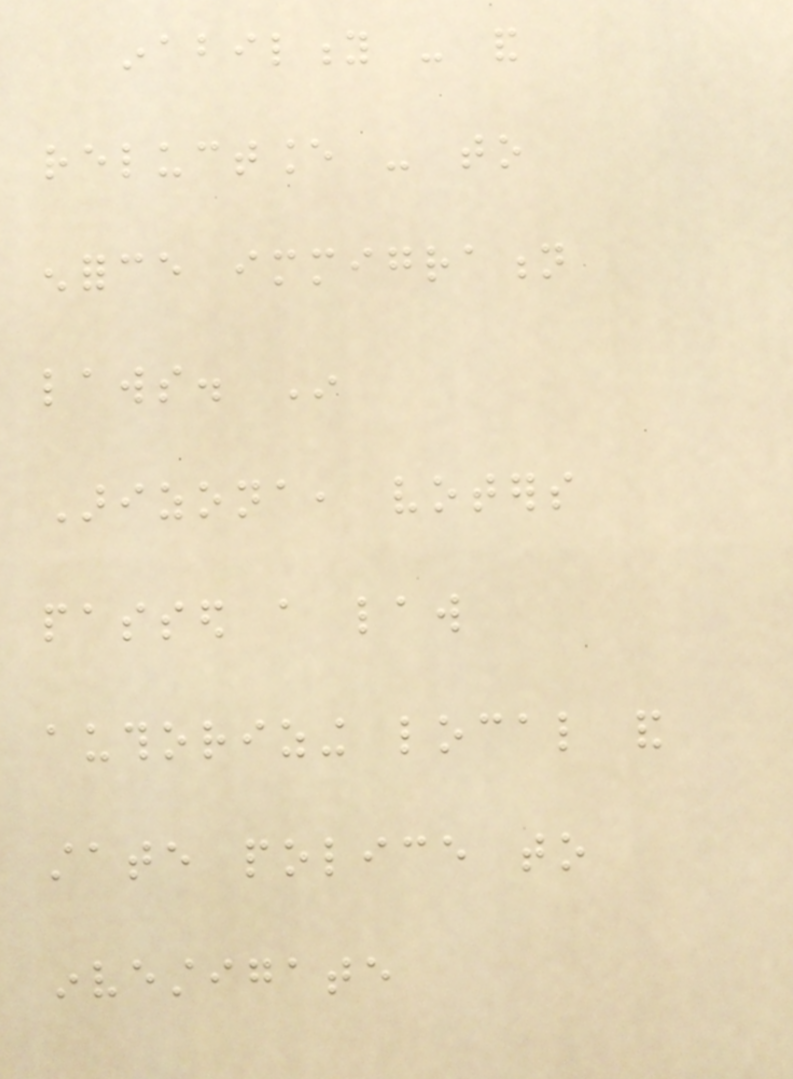inability - and
reluctance - to
enforce immigration
laws. In
Arizona, voters
passed a law
authorizing local and
state police to
investigate
